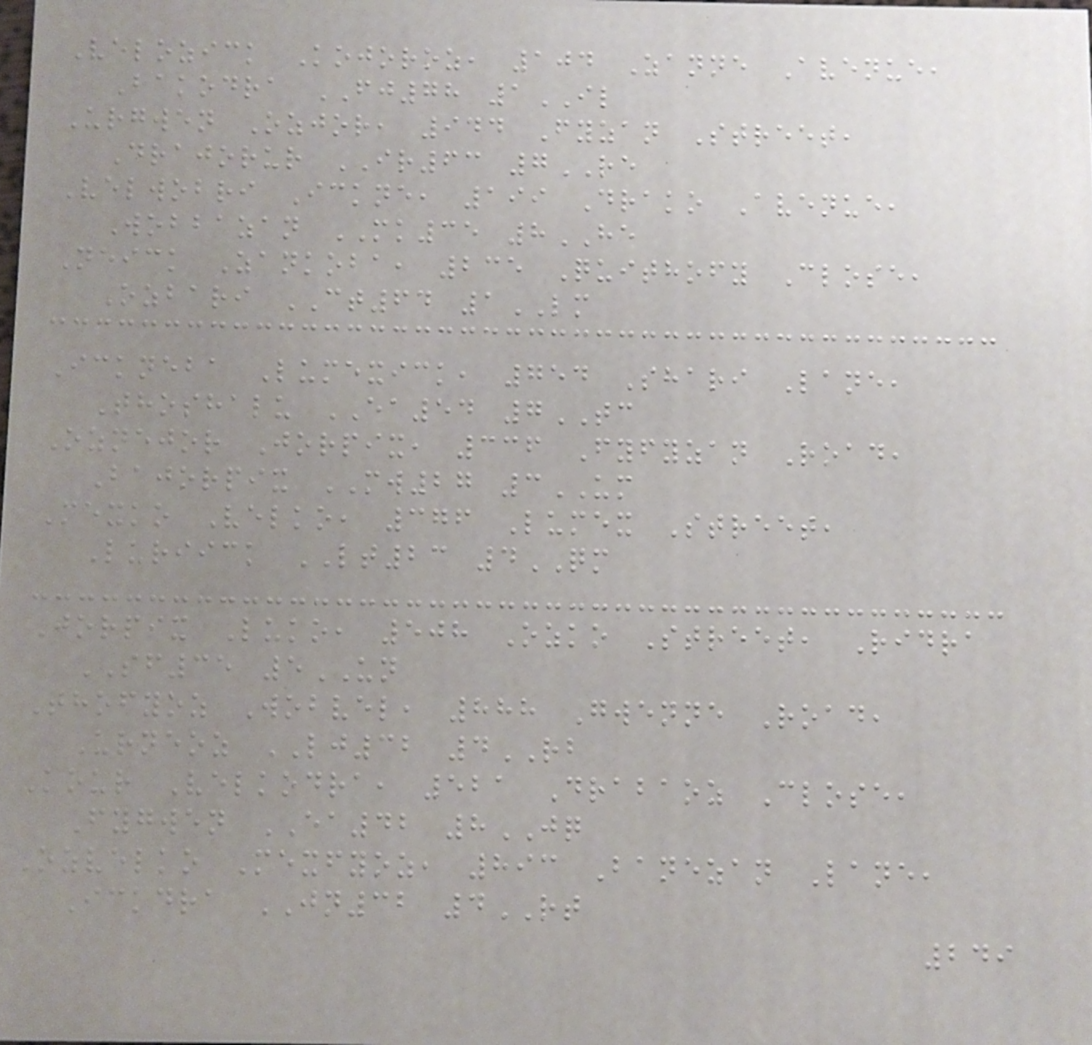Velozick Kojoroz, 104 Zanne Avenue,
Bakodra FJ78 1IL
Urgwen Ozjor, 944 Fyzan Street,
Drajorur IR63 7RE
Velwobri Ickne, 199 Drako Avenue,
Wobbazan MK35 8HE
Neick Zankoba, 235 Quithofy Close,
Ozbari CT64 1LM
Ickneba Lumexick, 754 Shari Lane,
Thoshalu EA54 7TC
Oznejor Jorpix, 336 Fyfyzan Road,
Bajorpix MW27 3UM
Mexko Velko, 376 Lumex Street,
Luriick LT23 4QM
Jorpix Luko, 508 Ozko Street, Ridra
SF35 5UN
Thofyoz Wobvel, 888 Gwenne Road,
Urneoz LJ32 4RB
Kour Velkodra, 521 Drabaoz Close,
Fygwen EA42 8JQ
Ozvelko Mexfyoz, 893 Banezan Lane,
Ickdra JN32 4RT
249
